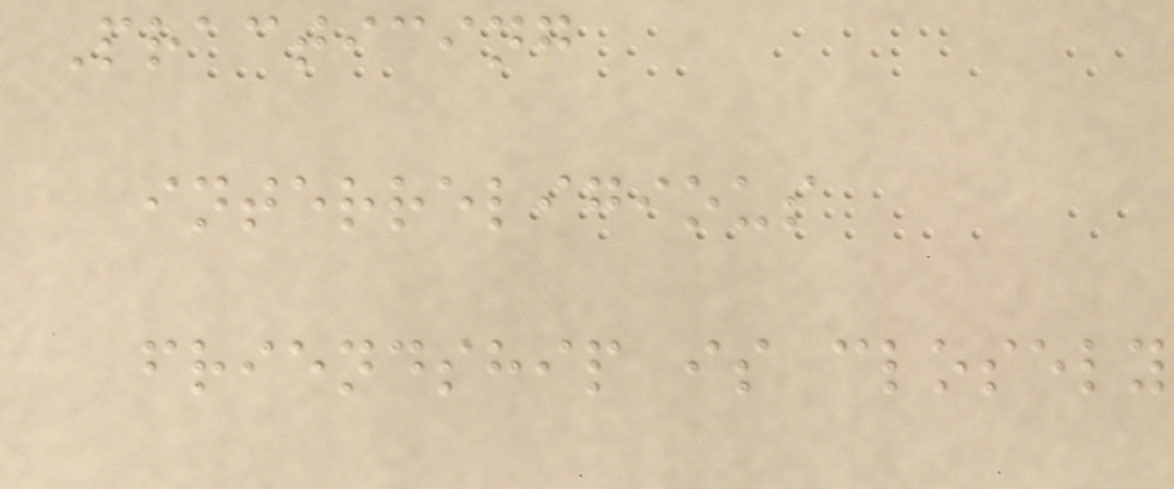Practicing
interreligious
friendship is closely
